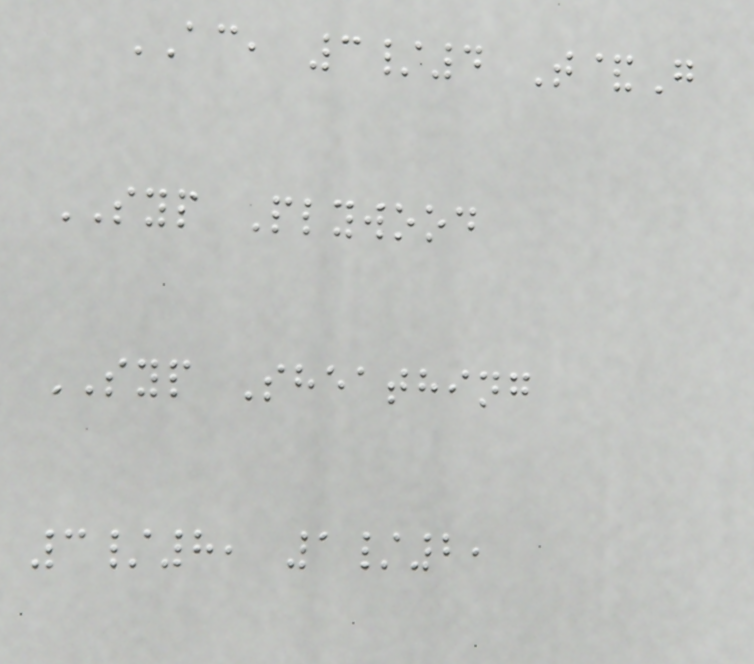AC, 3/4 T&G
SYP Plywood
SYP Sheathing
3/8, 1/2,
